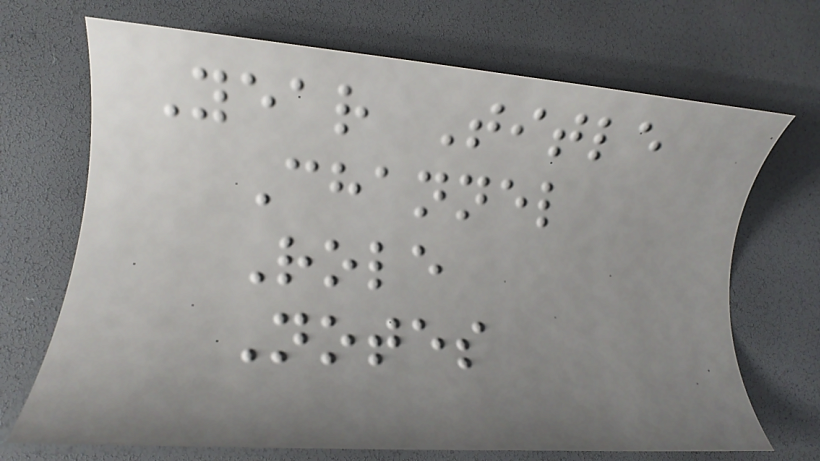Year Title
Channel
Role
Notes
